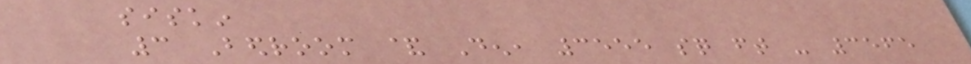siskin
3 Bedroom & Den, 3555 sq ft - 3565
